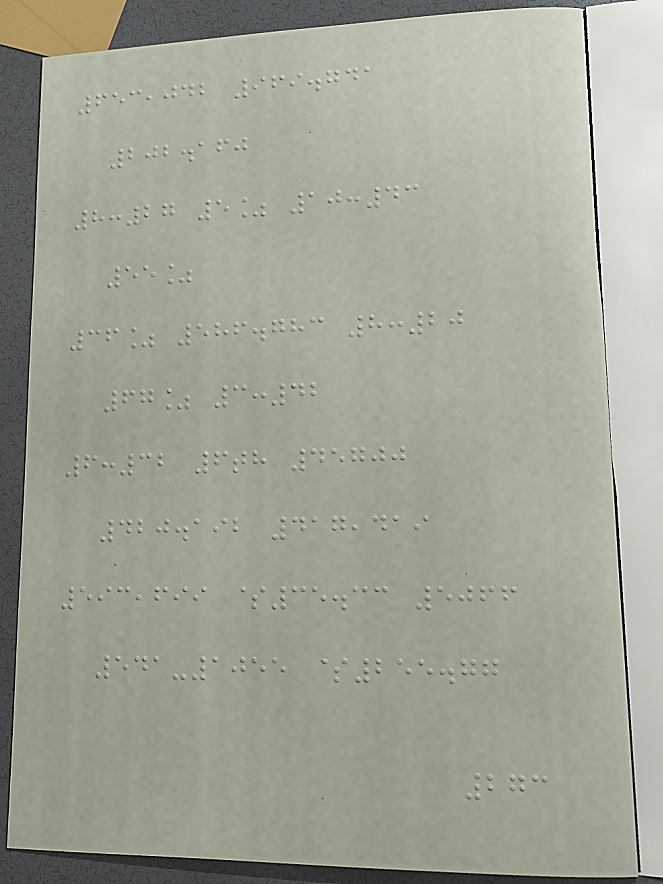653,042 969.741
202.160
8:27 5% 10:43
55%
36% 586.783 8:20
67% 3:42
6:32 6th 45700
420.192 417,419
593,699 $35.33 5066
541-1055 $255.77
273
